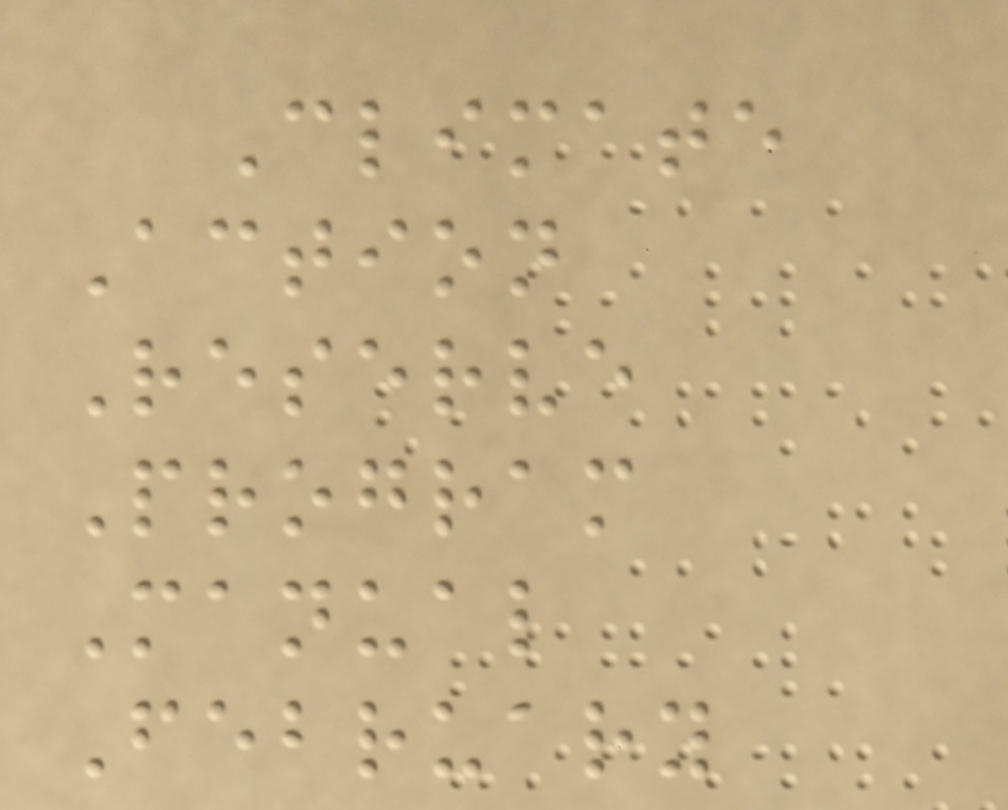Climate
Action
Reserve
Program
Manual
February
